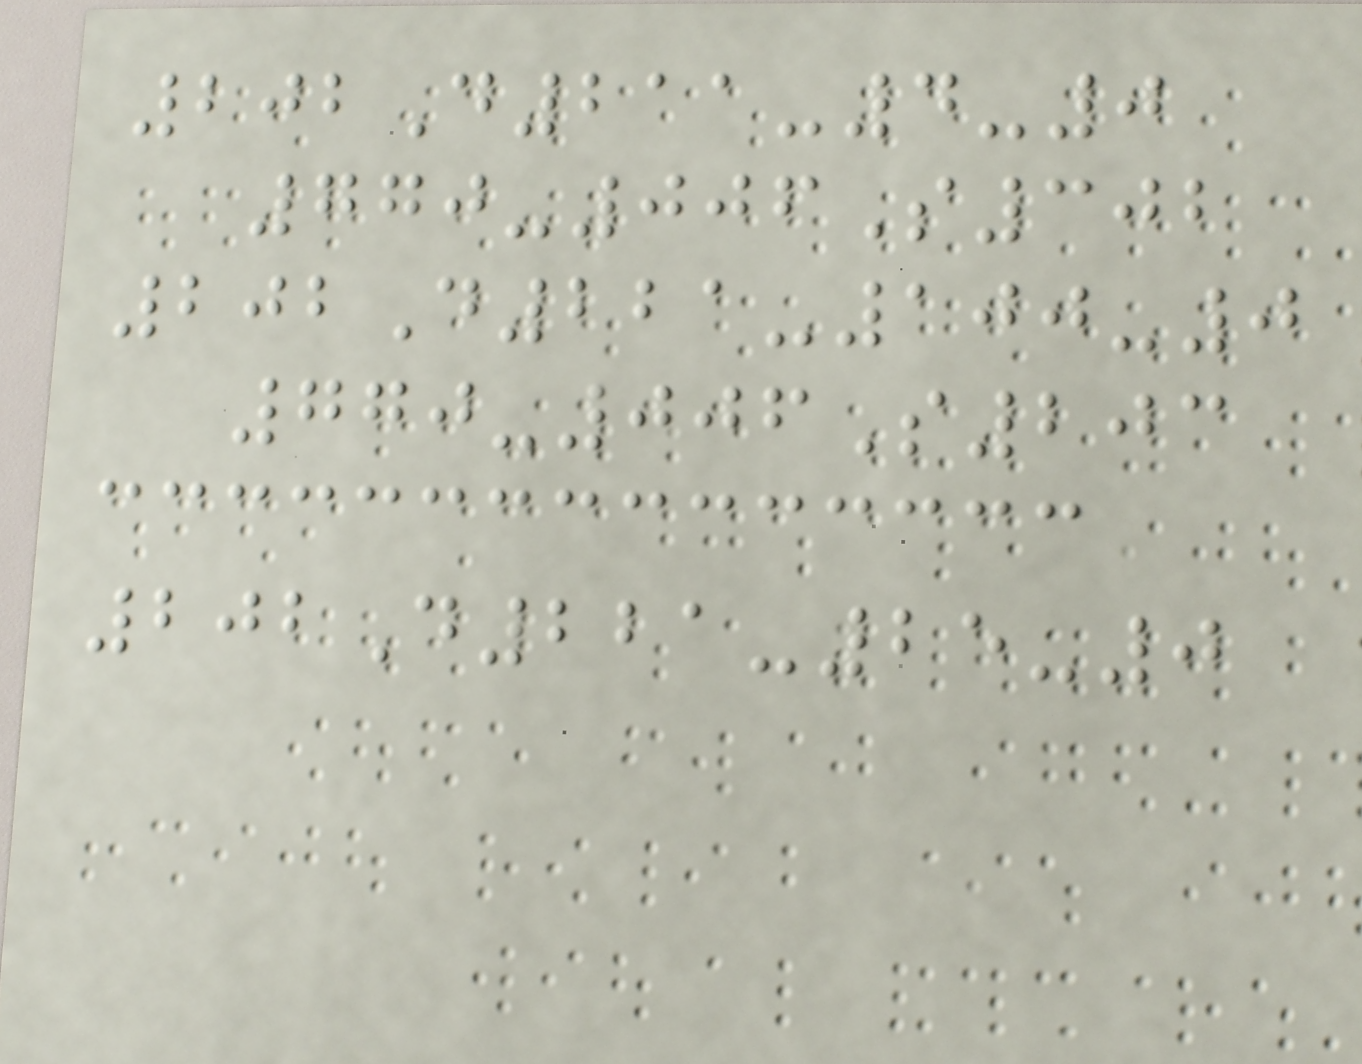202D211-4-0
770-006S302
202D221-100-0
770-006S203
202D221-25-0
